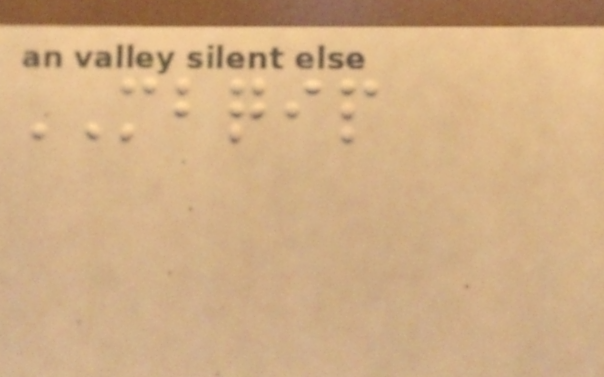MBQIP
